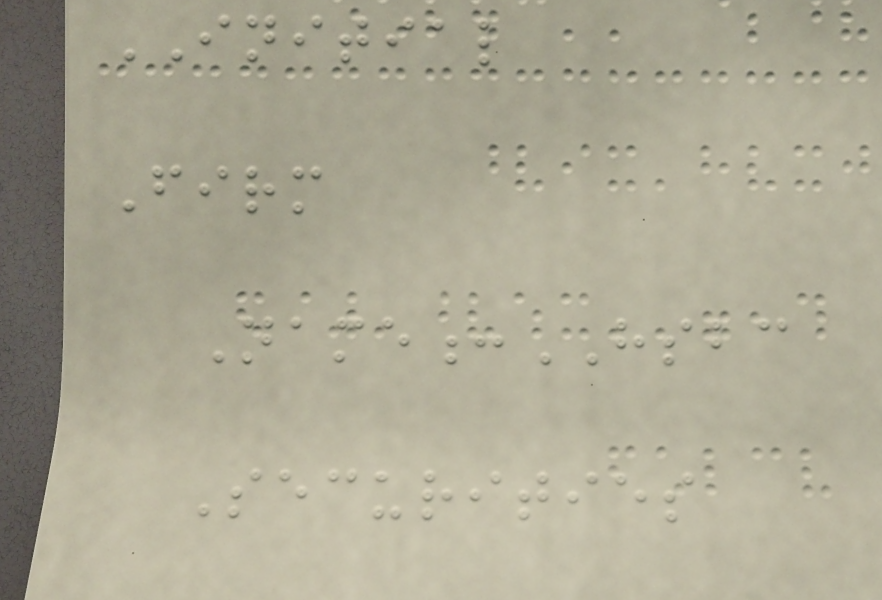INITIAL
Firm
Name:HSBC
Securities
